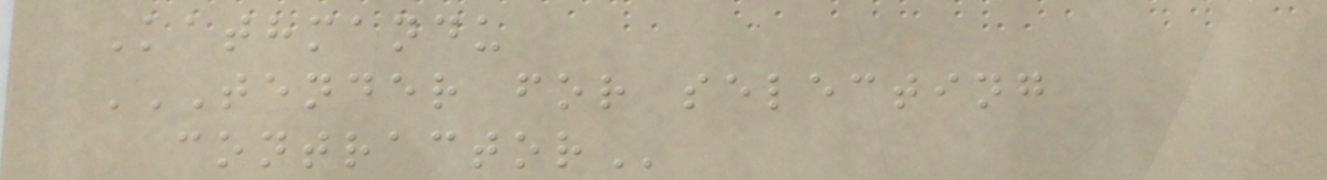Kathmandu
TENDER FOR SELECTING
CONTRACTOR
